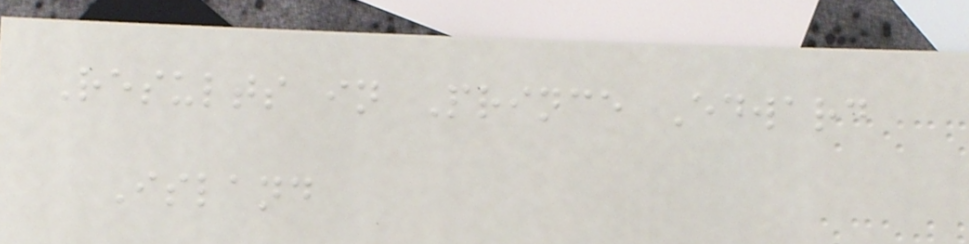Results in Prince Edward
Island
